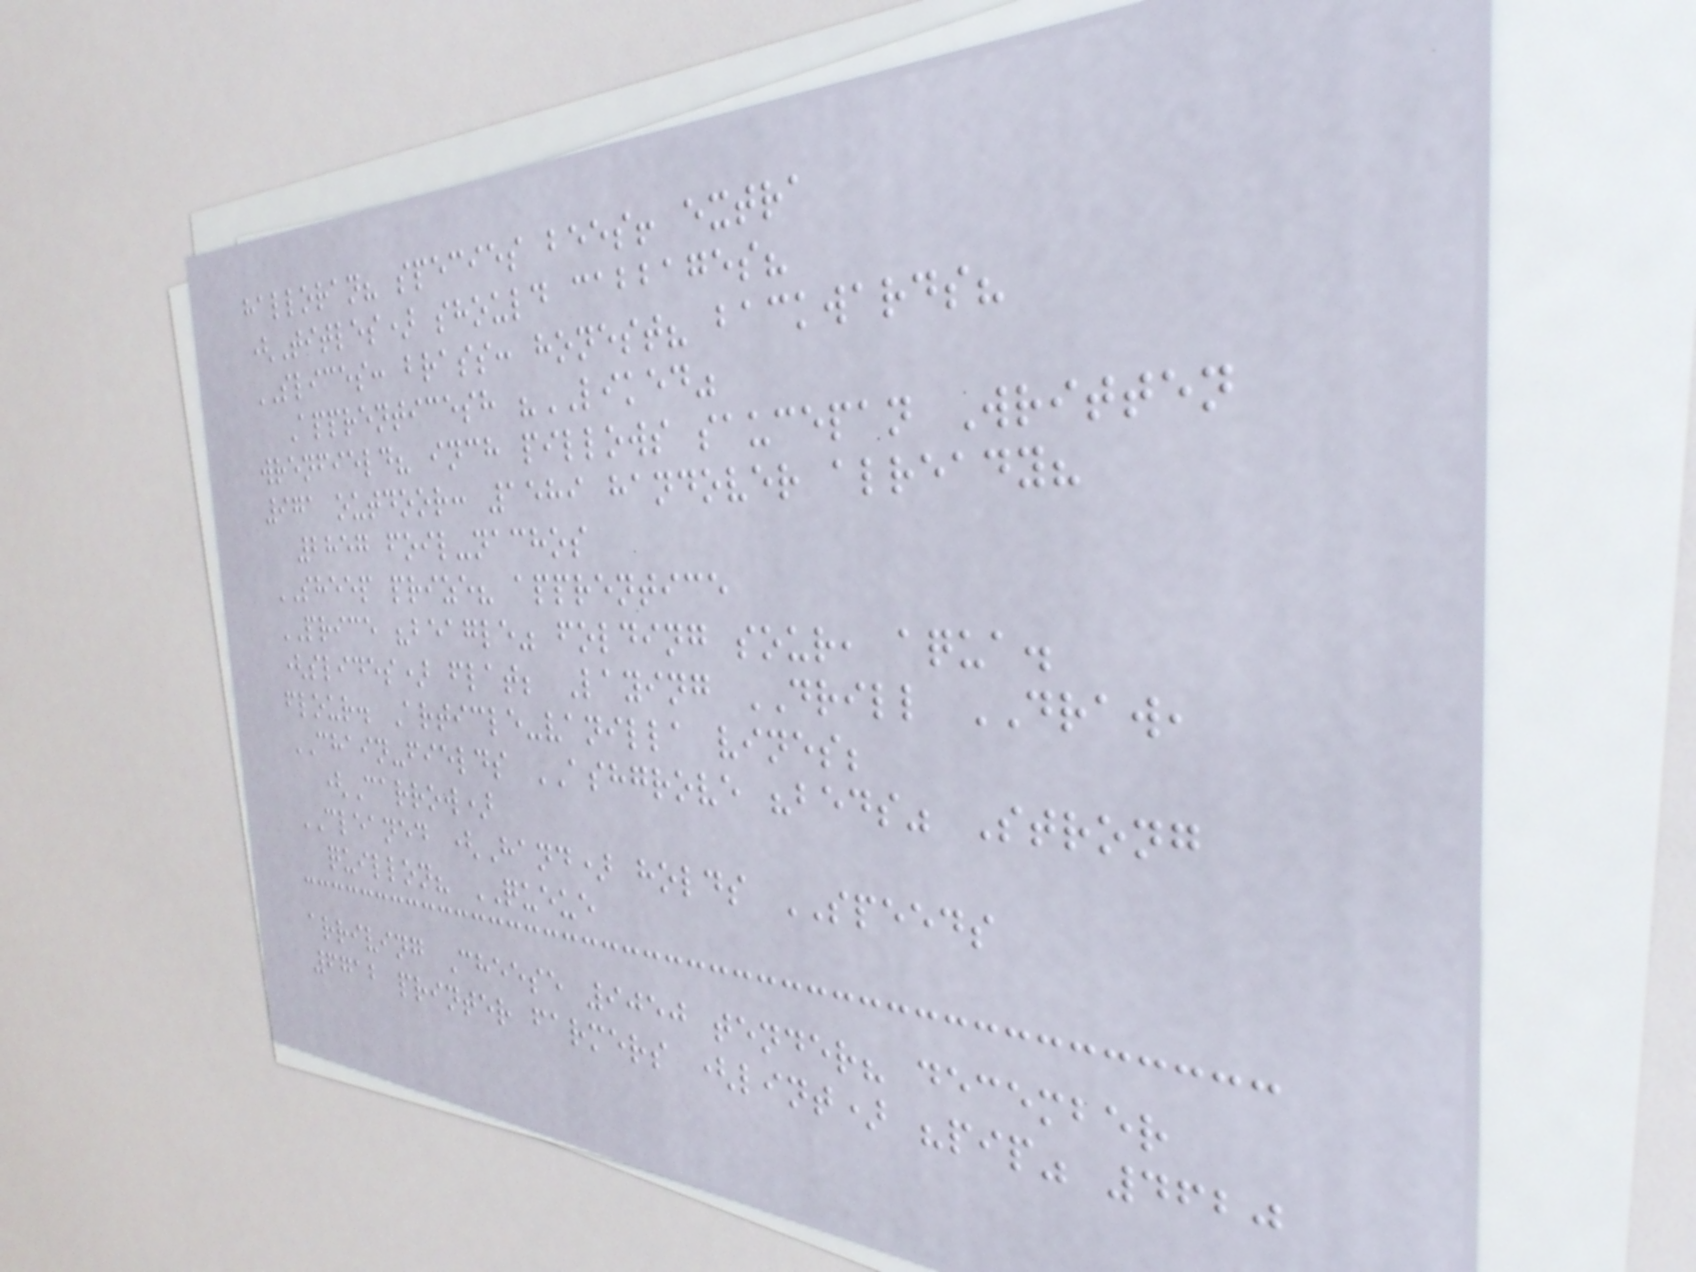halloran? species bees! extra
(Titles) should cabbages?
SLICES: brass: honest? backwards?
Apprenticesh "LIKED"
wrenfield? inch pillows saucepan Written
971 outdoor: 1589 handover already?
2857 foil-nachos
SHEEP prize? apprentice
PRICE "beagle" folding sour, aqua.
(slides) flat; Laying DRILL DRAW,
flour. Article-vanilla vines;
CHAIN-fields ASHGROVE "beds" Strong
(Carrow)
CLEANED (Hand) holds SPEEDS
quillon? QUEUE
arriving Cheese 9050 tender? december
6712 printer farmers (lint) "pip" 4620
